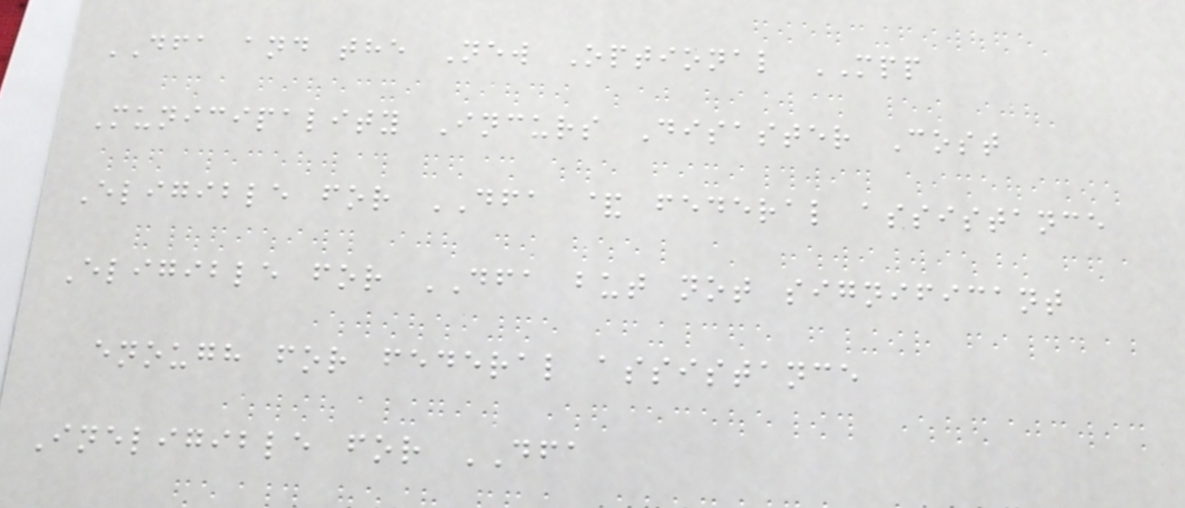DFA and the New Optional MPP
Municipality Incurs Disaster Cost
Eligible for DFA & federal assistance
Eligible for DFA but not significant
enough for federal assistance
Ineligible for DFA
